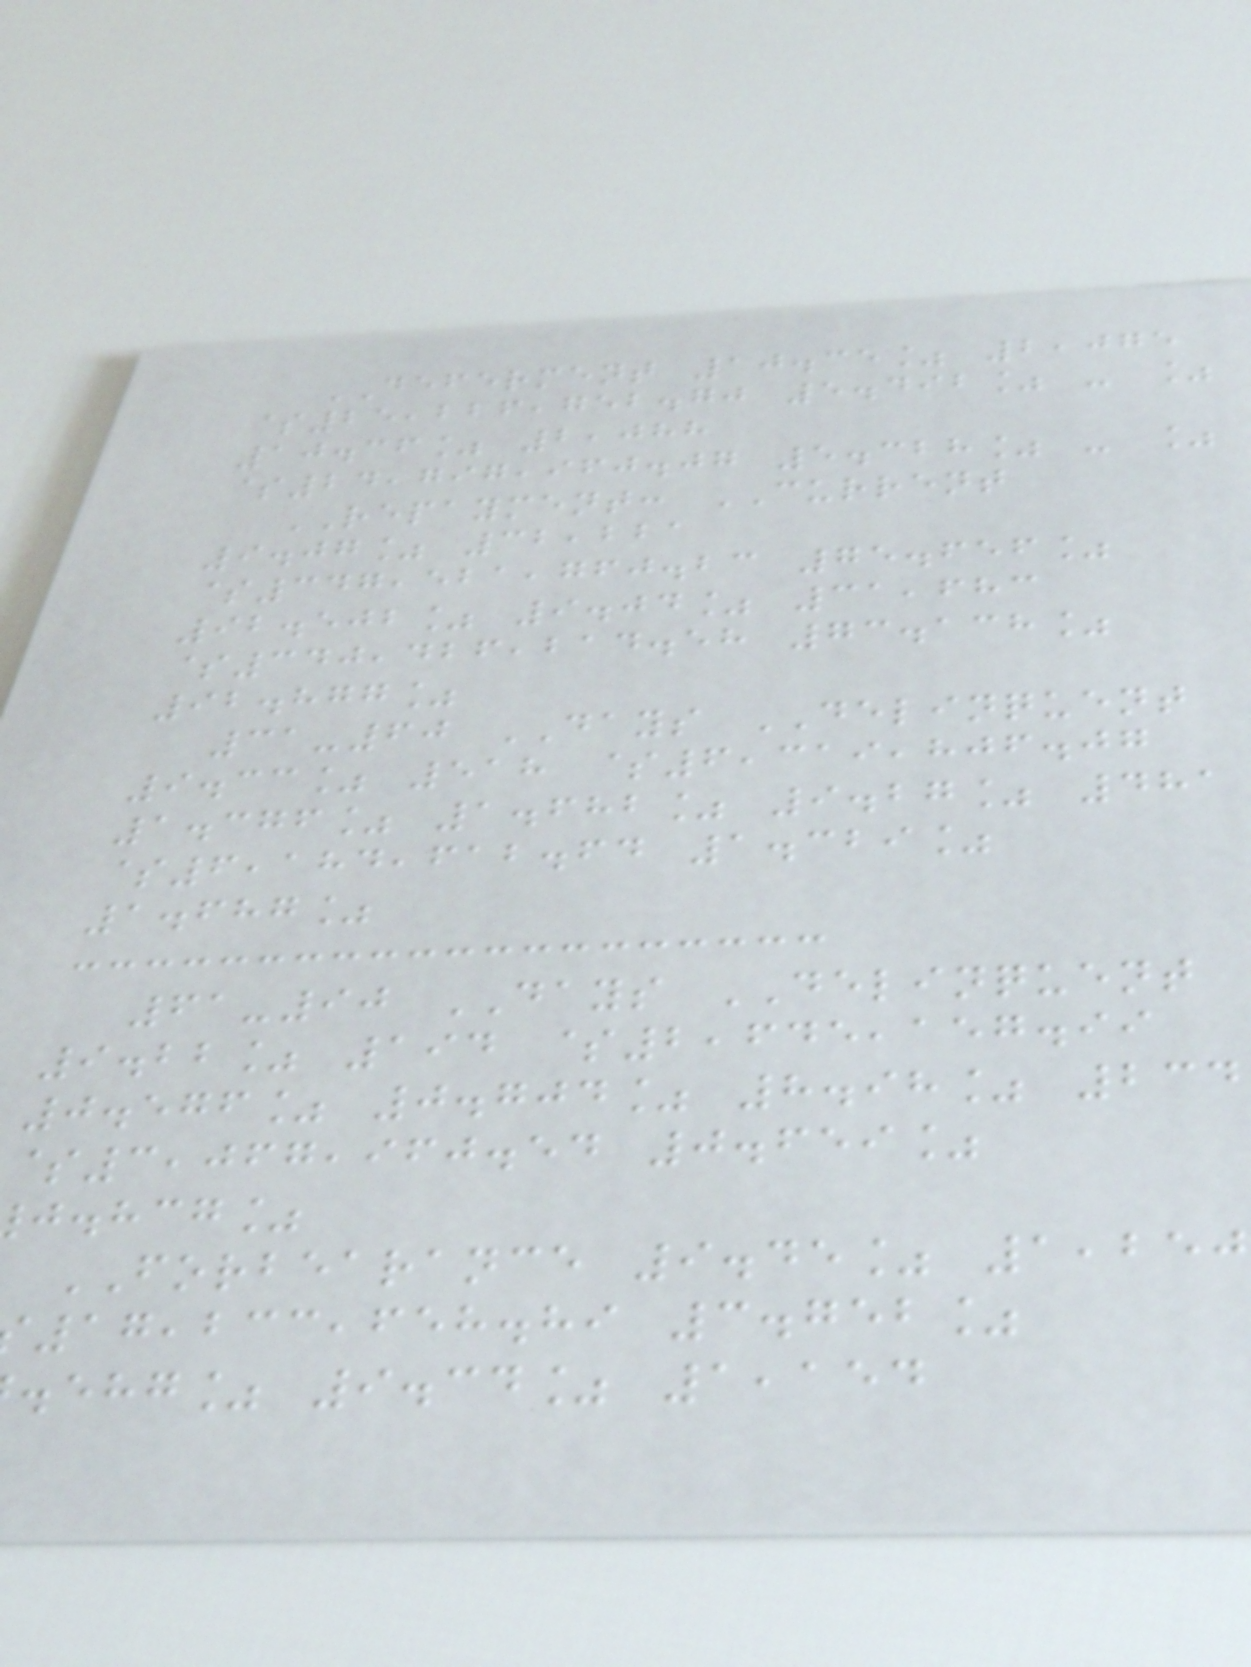DEFERMENT 10.35% 2,075
$25,226,752.70 5.492% - %
10.36% 2,088
$24,797,960.07 5.328% - %
REPAYMENT: CURRENT
9.07% 32,221
$347,521,760.23 75.656%
92.502% 9.04% 31,683
$340,426,214.58 73.138%
92.877%
31-60 DAYS DELINQUENT
9.33% 518 $6,319,806.07
1.376% 1.682% 9.27% 481
$6,184,612.64 1.329%
1.687%
61-90 DAYS DELINQUENT
9.22% 194 $2,645,157.99
0.576% 0.704% 8.98% 234
$3,067,960.54 0.659%
j.hcg%
FORBEARANCE 9.45% 1,250
17,233,658.89 3.752%
.ehg% 9.34% 1,154
